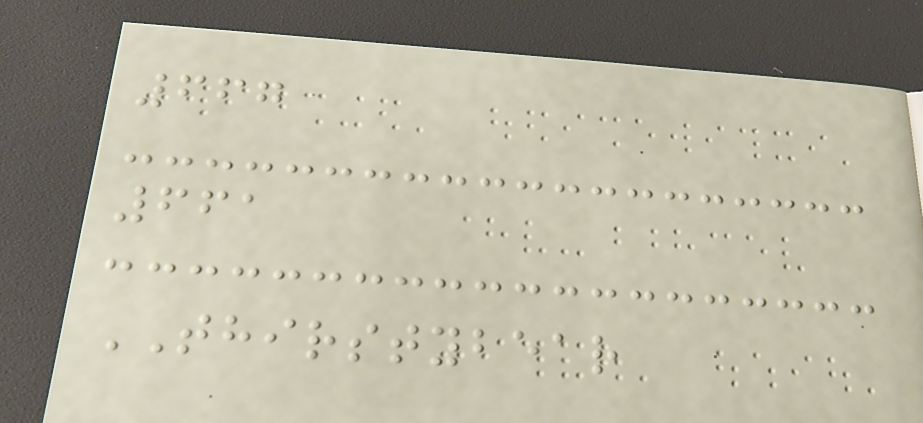667
661
THIRSTYBEAR
